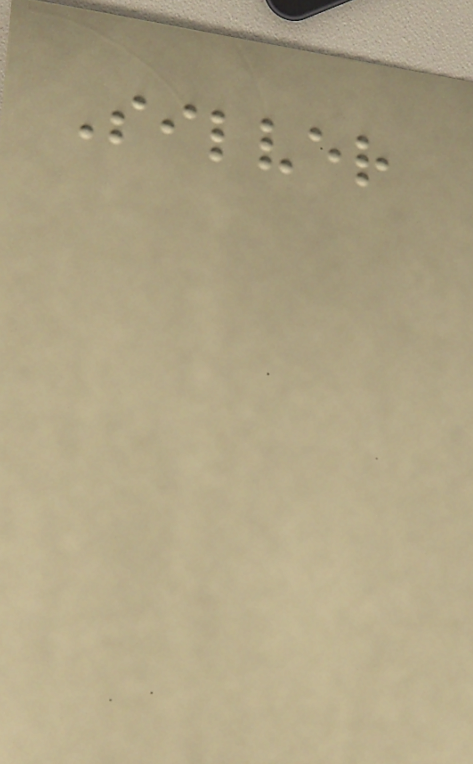Silver
